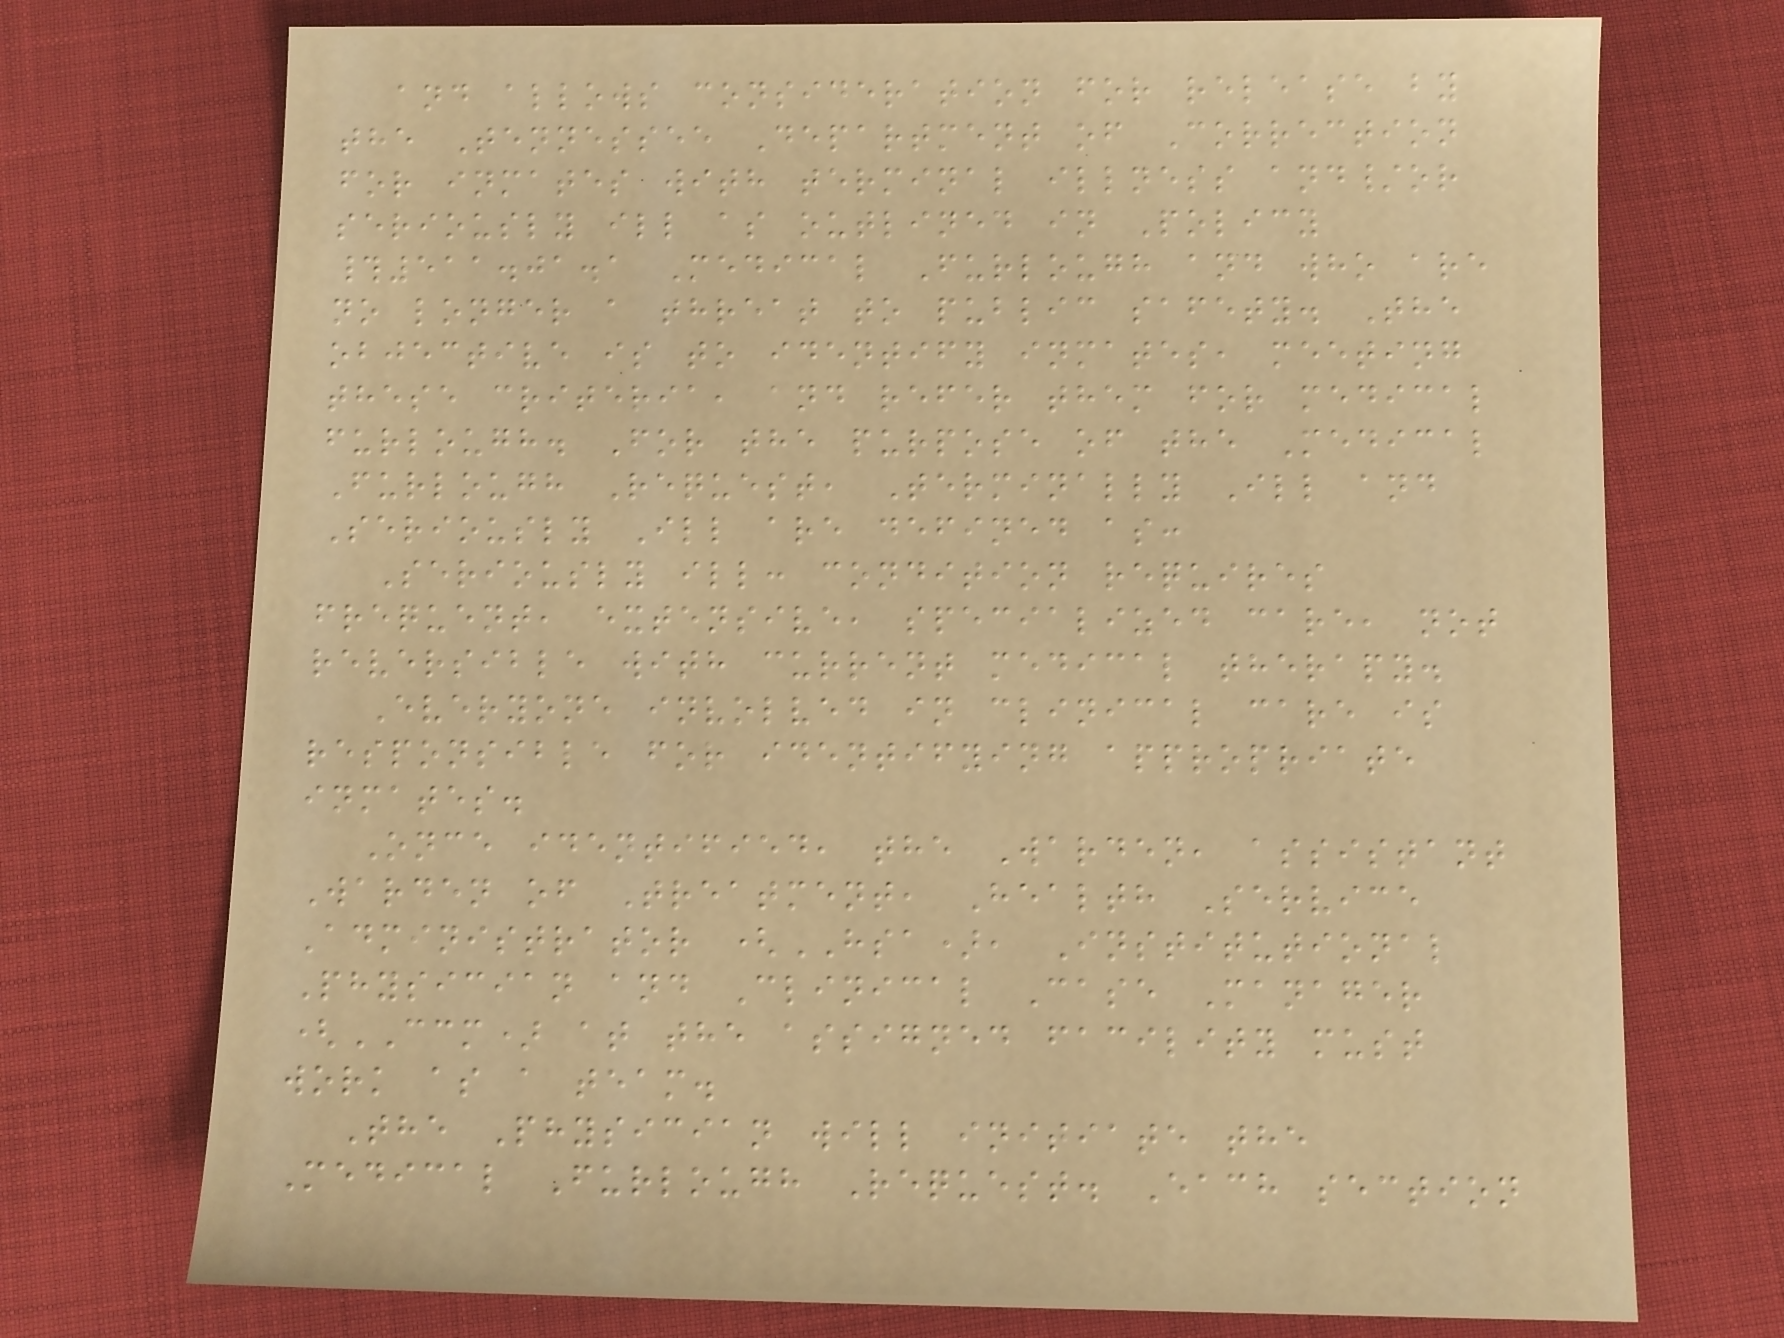and allows consideration for release by
the Tennessee Department of Correction
for inmates with terminal illness and/or
seriously ill as outlined in Policy
#511.01.1 Medical Furlough and who are
no longer a threat to public safety. The
objective is to identify inmates, meeting
these criteria, and refer them for medical
furlough. For the purpose of the Medical
Furlough Request, Terminally Ill and
Seriously Ill are defined as:
Seriously ill: condition requires
frequent, extensive, specialized care, not
reversible with current medical therapy.
Everyone involved in clinical care is
responsible for identifying appropriate
inmates.
Once identified, the Warden, assistant
Warden of Treatment, Health Service
Administrator (HSA), Institutional
Physician and Clinical Case Manager
(CCM) at the assigned facility must
work as a team.
The Physician will initiate the
Medical Furlough Request. Each section
